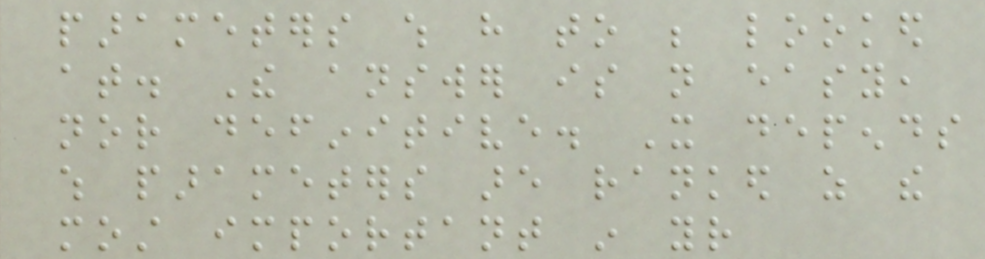parameters which have to be looked
at. The answer is not easy,
nor definitive. It depends
which parameters are ranked as the
most important in your
